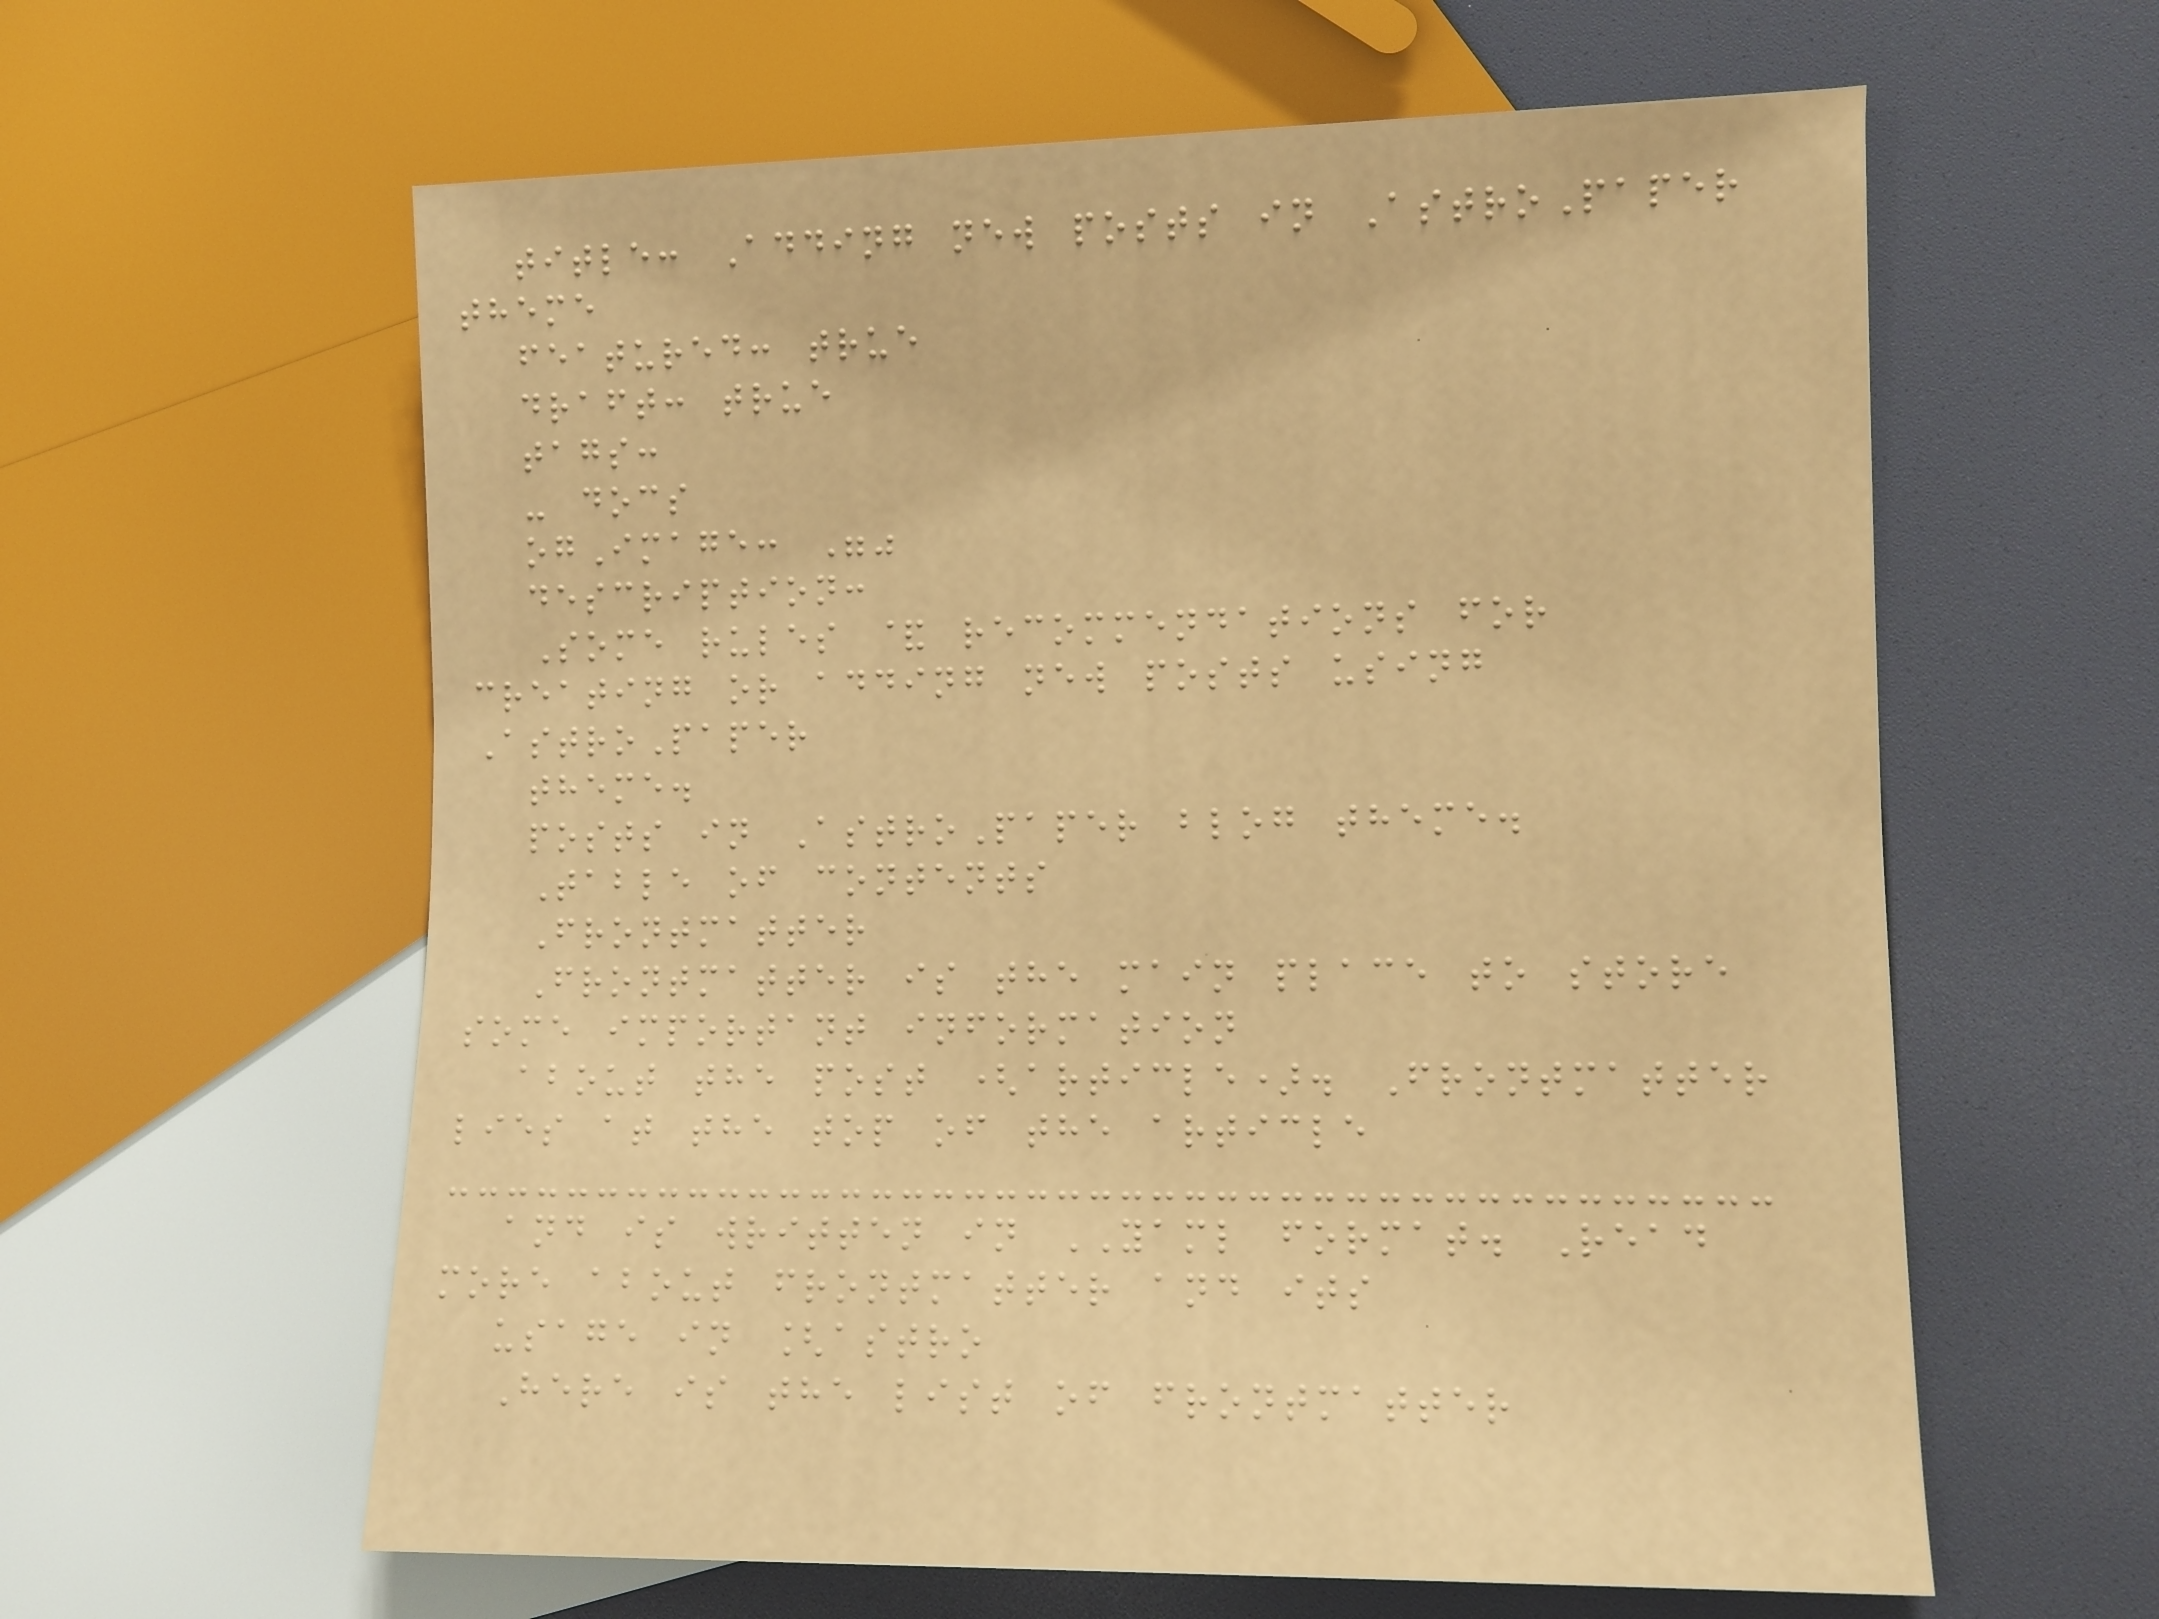title: Adding new posts in AstroPaper
theme
featured: true
draft: true
tags:
- docs
ogImage: ""
description:
Some rules & recommendations for
creating or adding new posts using
AstroPaper
theme.
posts in AstroPaper blog theme.
Table of contents
Frontmatter
Frontmatter is the main place to store
some important information
about the post (article). Frontmatter
lies at the top of the article
and is written in YAML format. Read
more about frontmatter and its
usage in [astro
Here is the list of frontmatter
